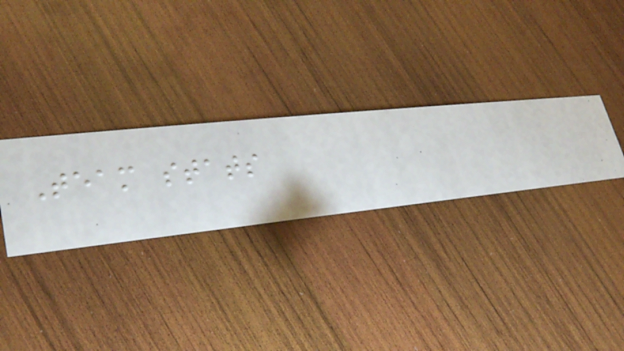Team stats
